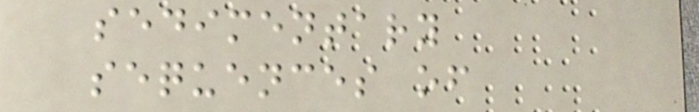sedimentary
sequences of
